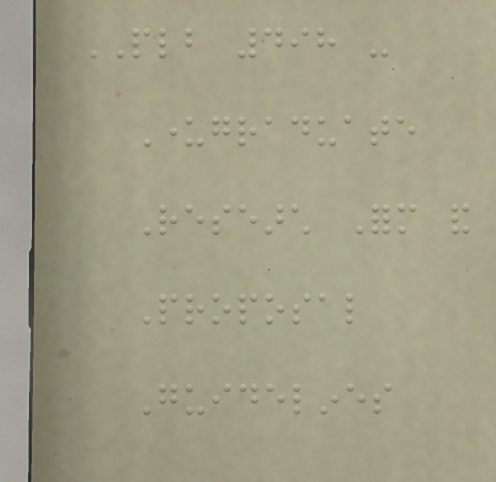PLB 498 -
Undergraduate
Research Form and
Proposal
Guidelines
